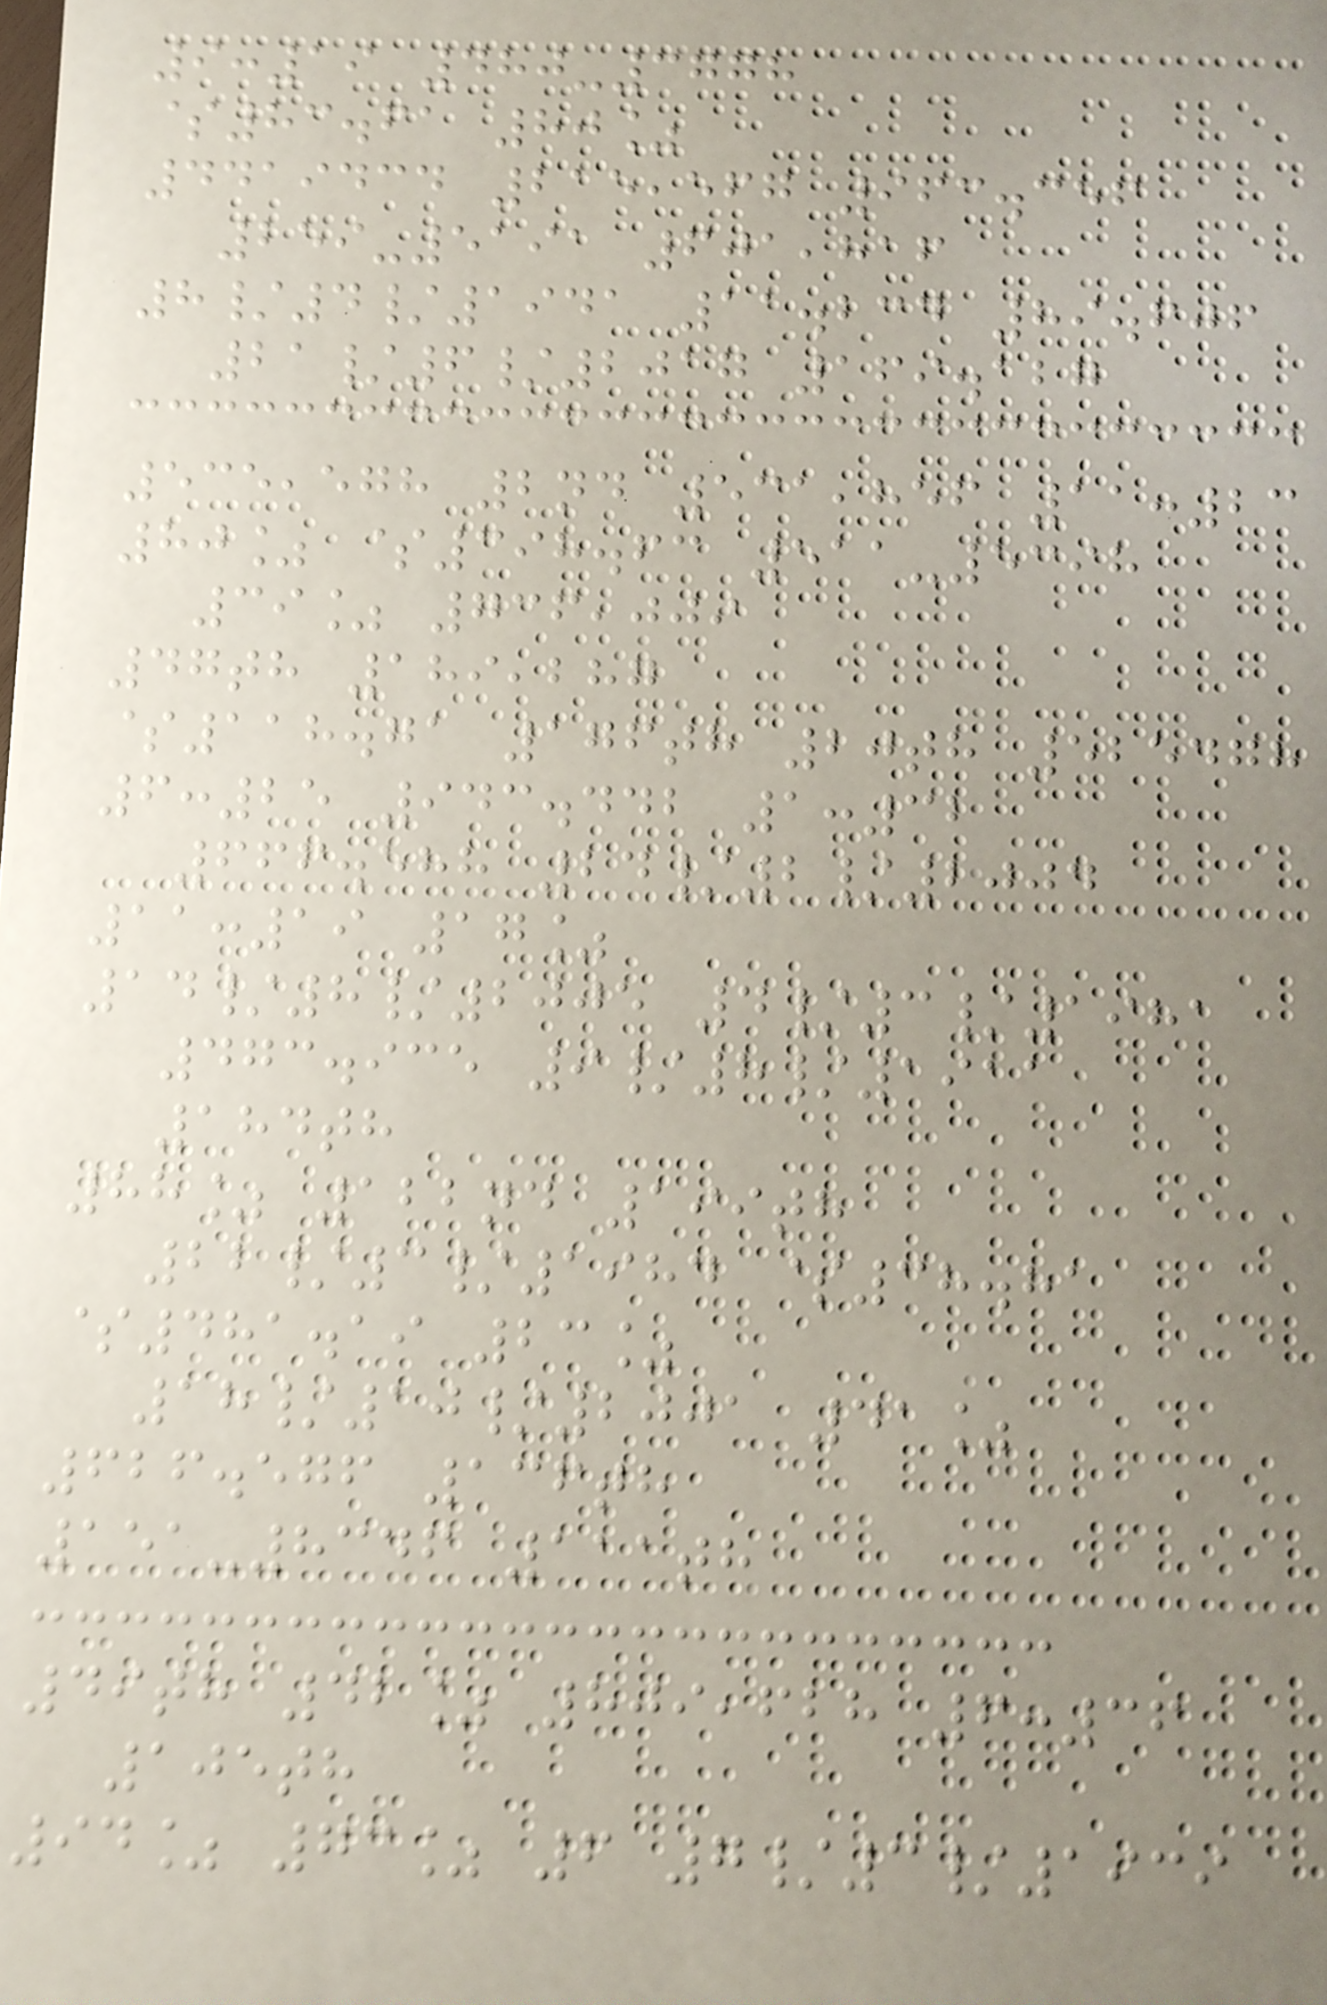9:19 480-3778
$83.61 80%
4419434 215,567 963.356
259-5191 601,816
8/4/1941 11.234 89.606
21/6/2017 169.127
535,578 2nd 531,856 11:23
80% $398.63 511-5398
39% 736,009
47th 189,287
$118.71 176th 20th 525478
6:25 943.442 1:32
666.588 24/2/2004
11:19 17%
14/8/2005 4/3/1981
473.935 9/8/1911
184th
88% 122nd 199th
22/3/1984 $38.81
$481.19 23%
18/10/2001 41%
626.576 136th
151-8346 111th
49th 42% 809,628 6:36
105th
94% 73% 6 7/3/1939
